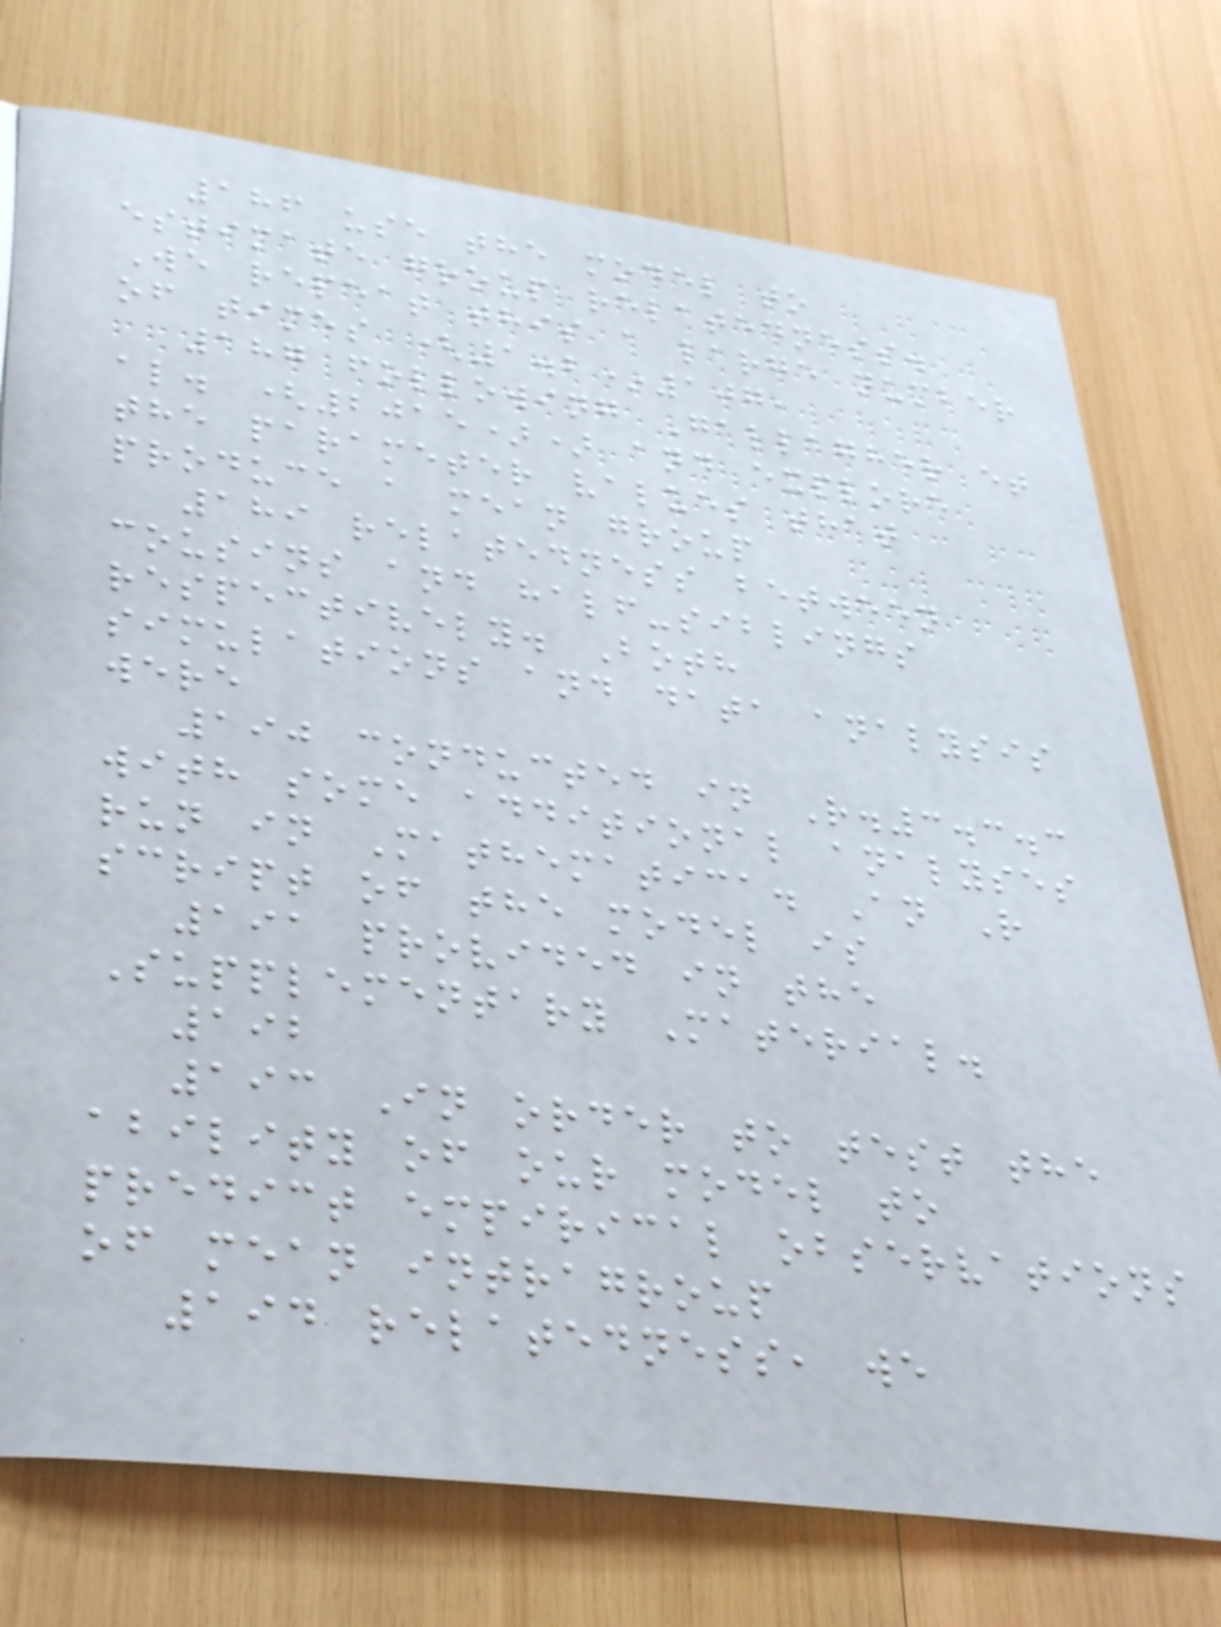186 use the model to
estimate group relatedness.
We repeat this a large number
of times (1.2*107,
187 following Gallagher et
al. (2015)) and explore
the parameter values that
produce a mean group
189 relatedness between
cousins and half-siblings
respectively. Both
simulations and data analysis
were
190 conducted in R.3.3.3
with some additional analyses
run in Mathematica. An R
script of the model is
191 provided in the
Supplementary Material.
192
193 In order to test the
ability of our model to
predict empirical observations
of mean intragroup
194 relatedness, we
